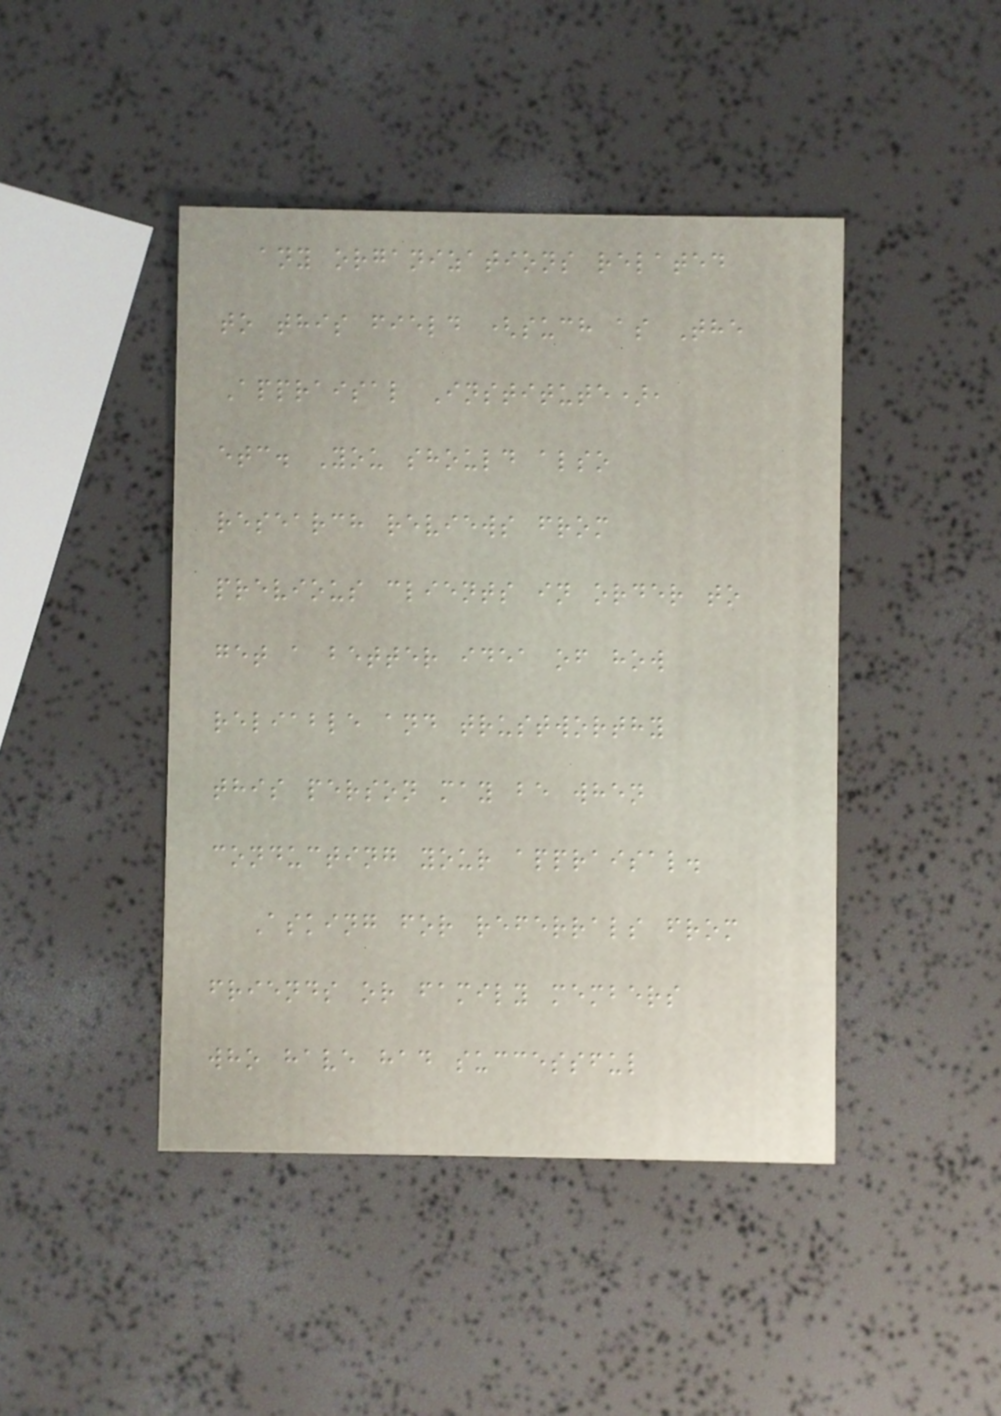any organizations related
to this field (such as The
Appraisal Institute),
etc. You should also
research reviews from
previous clients in order to
get a better idea of how
reliable and trustworthy
this person may be when
conducting your appraisal.
Asking for referrals from
friends or family members
who have had successful
